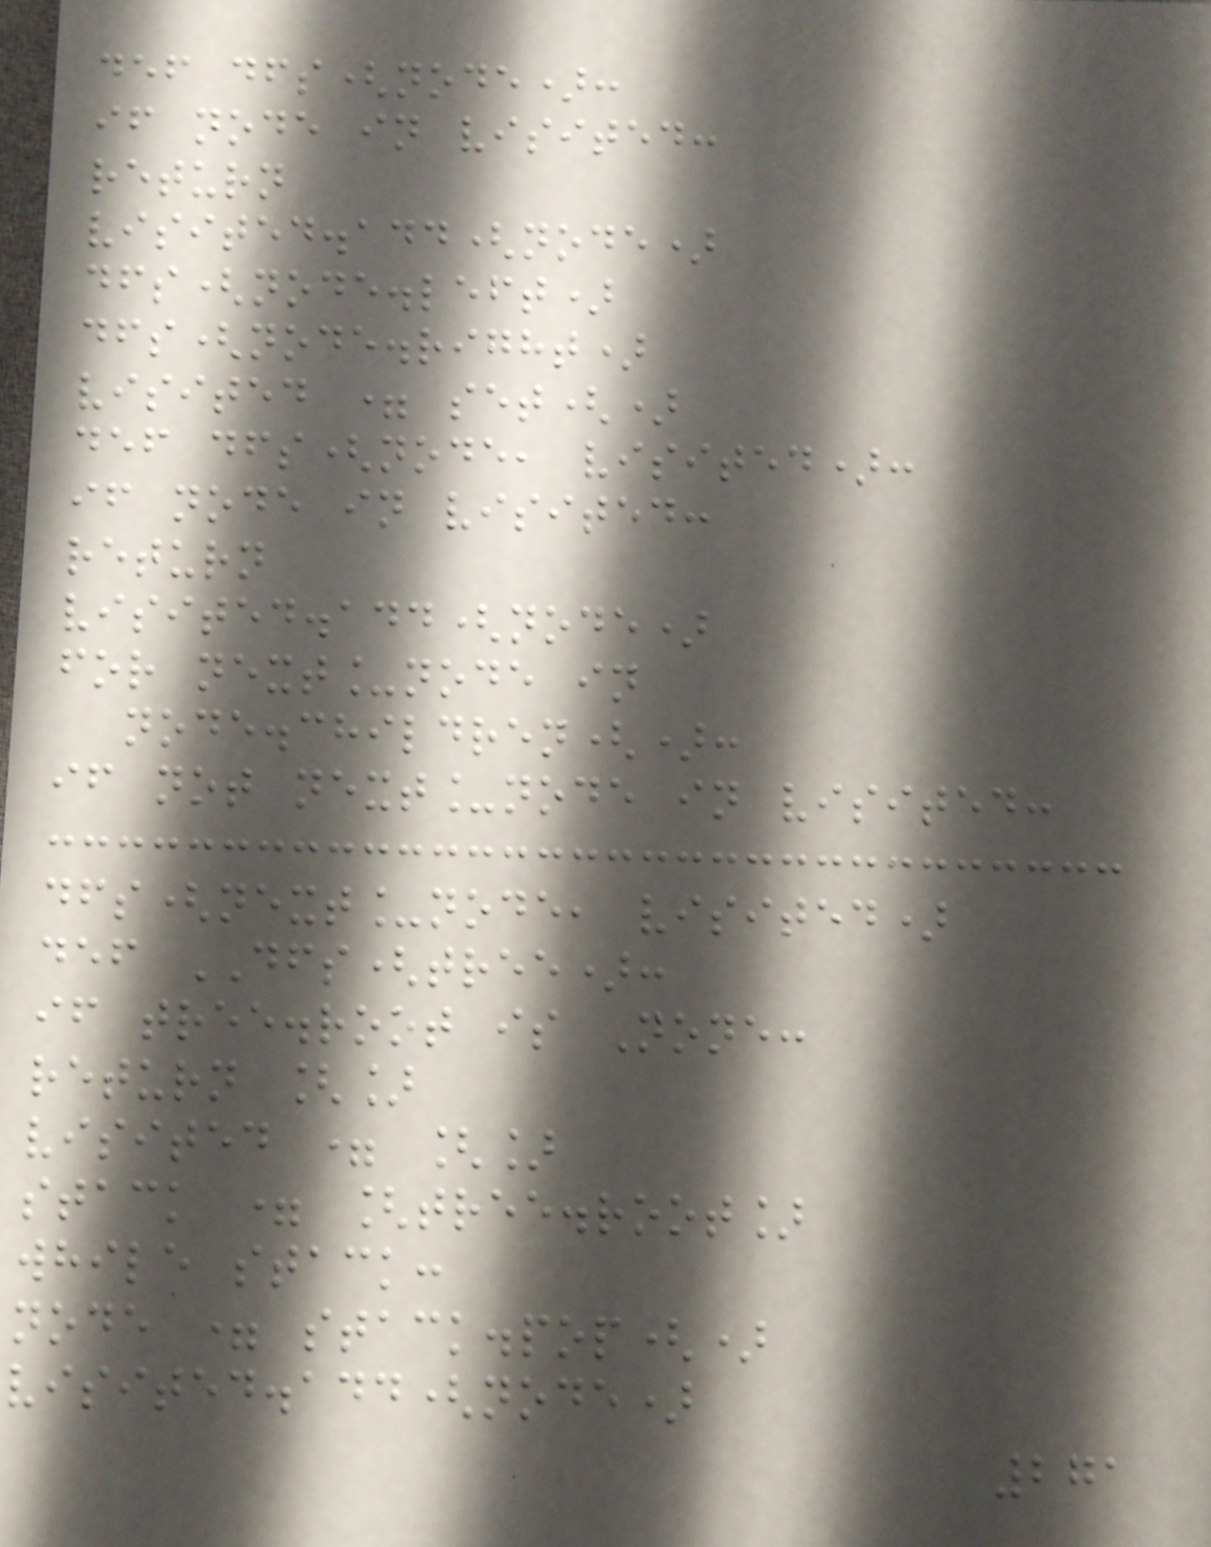def dfs(node):
if node in visited:
return
visited.add(node)
dfs(node.left)
dfs(node.right)
visited = set()
def dfs(node, visited):
if node in visited:
return
visited.add(node)
for next_node in
node.children():
if not next_node in visited:
dfs(next_node, visited)
def DFS(tree):
if tree.root is None:
return []
visited = []
stack = [tree.root]
while stack:
node = stack.pop()
visited.add(node)
271
